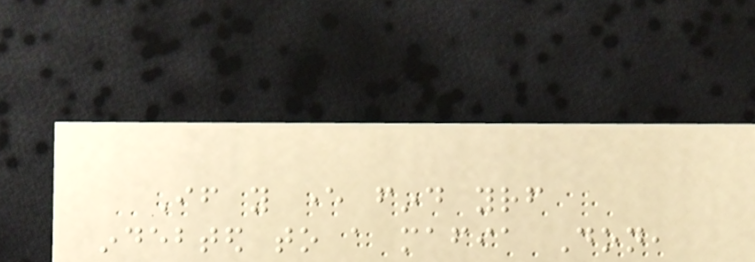If you ever find yourself
indebted to a mafia Don,
